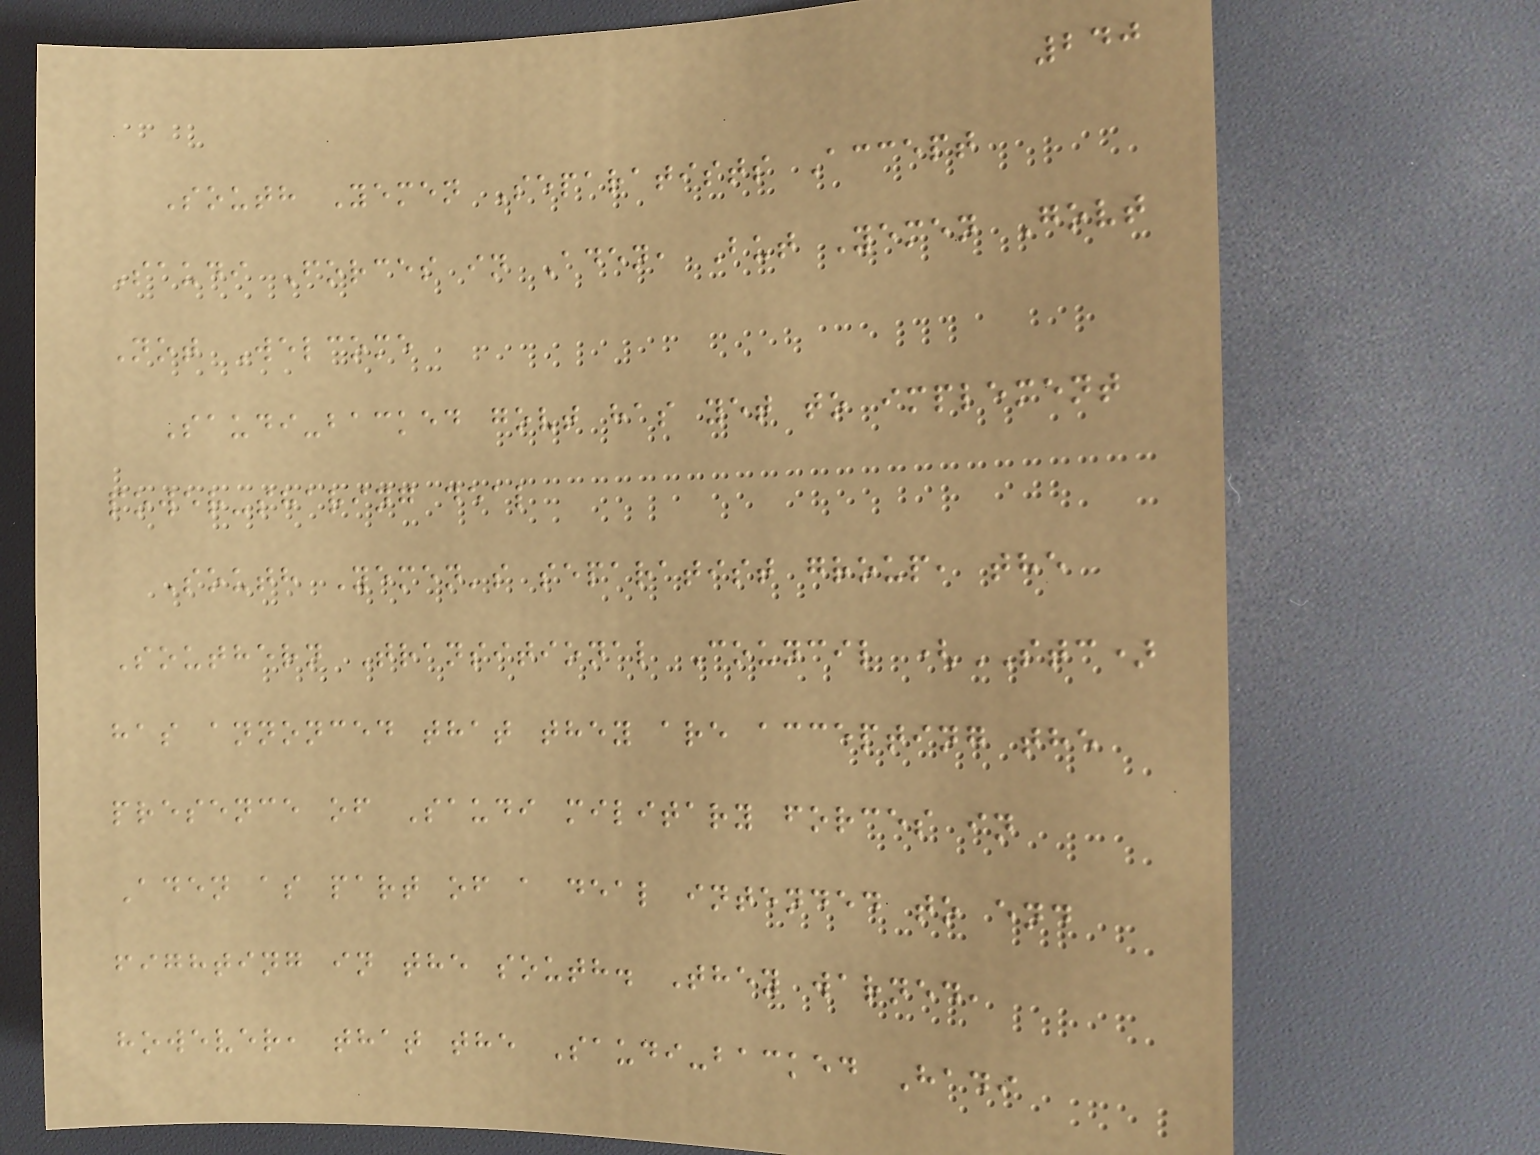240
South Yemen Separatists Accept
Saudi Forces in Aden, But Yemen Govt
Not Welcome
Saudi-backed govt has yet to implement
power-sharing deal
South Yemen's separatist group, the
Southern Transitional Council (STC)
has annonced that they are accepting the
presence of Saudi military forces in
Aden as part of a deal intended to end
fighting in the south. They warned,
however, that the Saudi-backed Hadi
